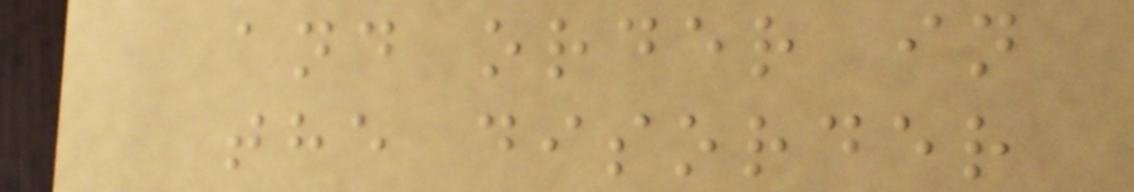and order in
the disorder
